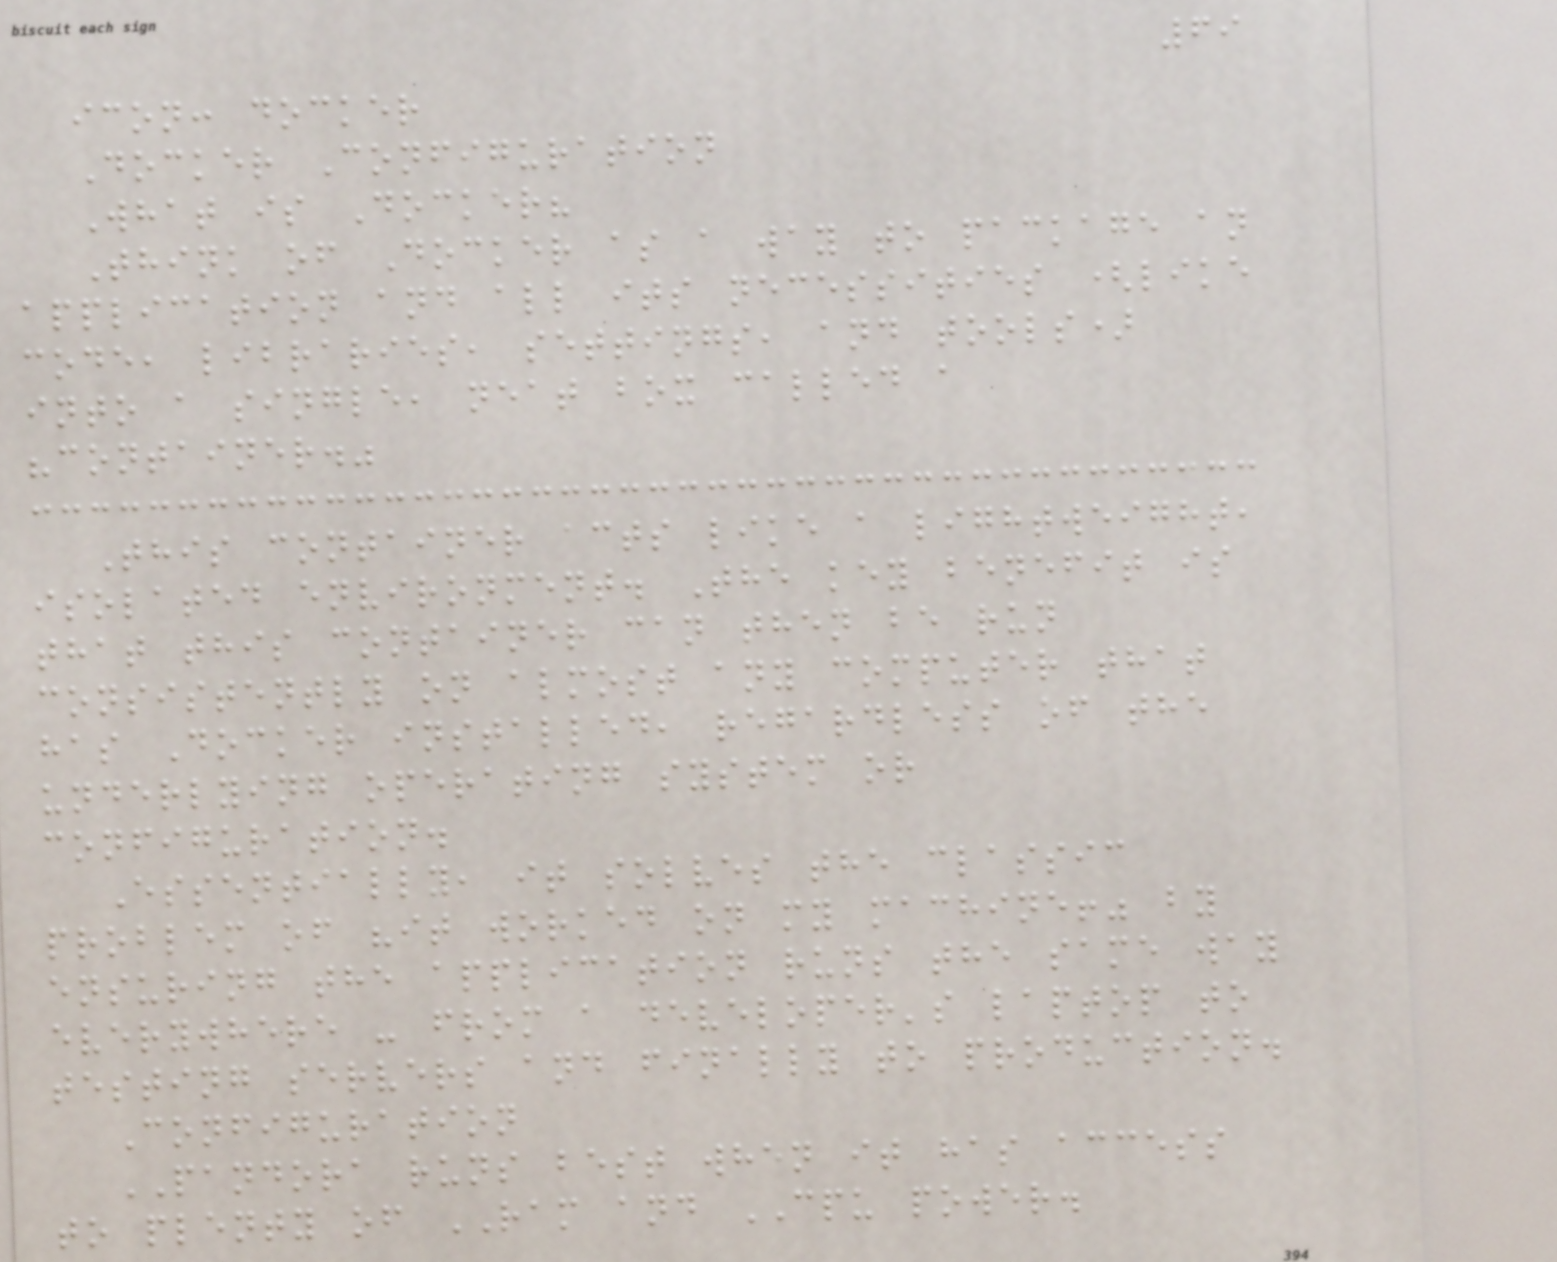69
icon: docker
Docker Configuration
What is Docker?
Think of Docker as a way to package an
application and all its necessities (like
code, libraries, settings, and tools)
into a single, neat box called a
"container."
This container acts like a lightweight,
isolated environment. The key benefit is
that this container can then be run
consistently on almost any computer that
has Docker installed, regardless of the
underlying operating system or
configuration.
Essentially, it solves the classic
problem of "it worked on my machine!" by
ensuring the application runs the same way
everywhere - from a developer's laptop to
testing servers and finally to production.
Configuration
PANDORA runs best when it has access
to plenty of RAM and CPU power.
